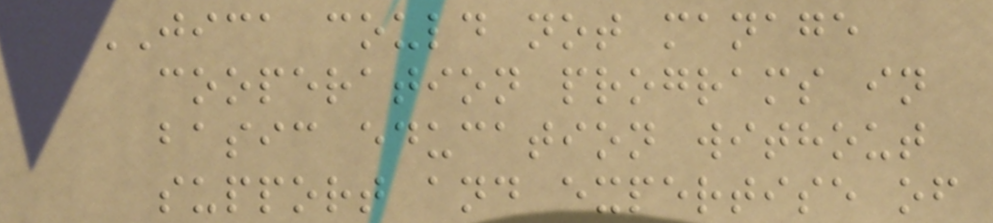JICA could not manage
cooperation programs in
basic education without
support and expertise of
